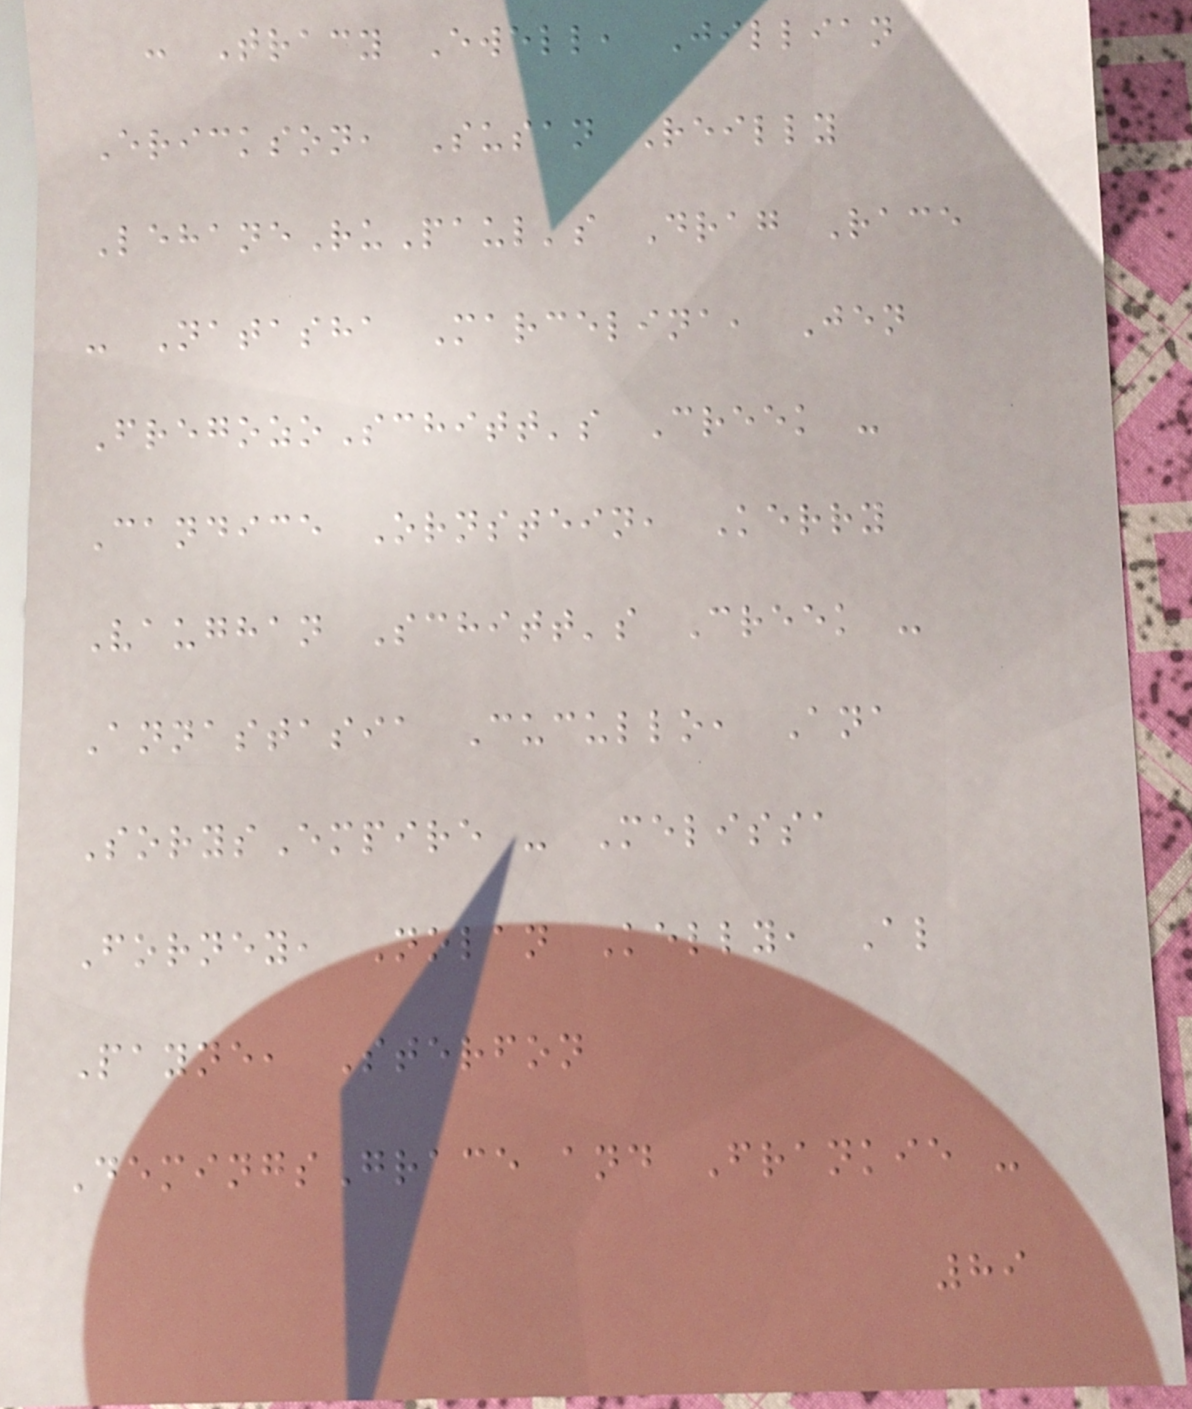- Tracy Ewell, Jillian
Erickson, Susan Reilly
LehaneRuPaul's Drag Race
- Natasha Marcelina, Jen
FregozoSchitt's Creek -
Candice Ornstein, Kerry
Vaughan Schitt's Creek -
Annastasia Cucullo, Ana
SorysEmpire - Melissa
Forney, Nolan Kelly, Al
Payne, Sterfon
DemingsGrace and Frankie -
89
